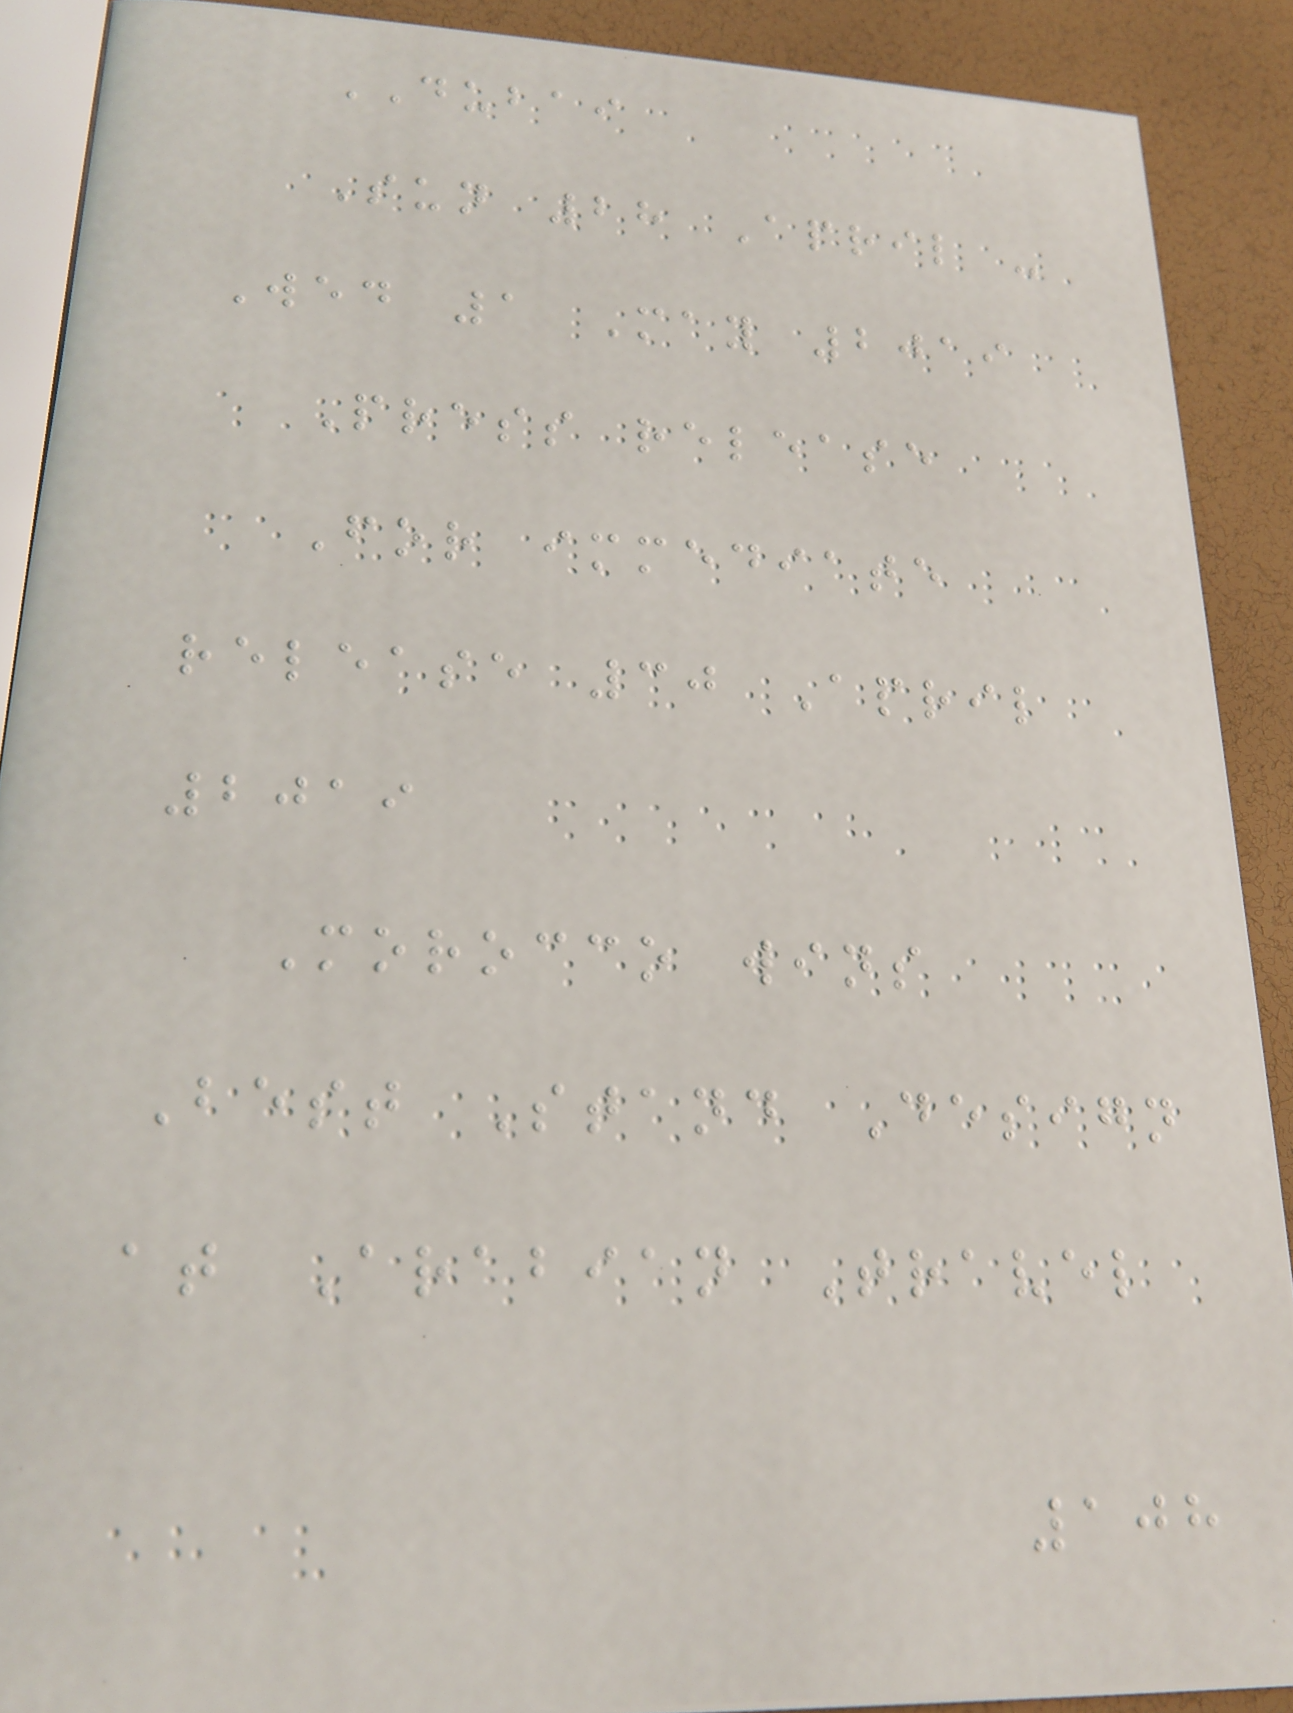DUBAI
Sun 28 April -
Wed 1 May 2019
Press release
For immediate
release 30 April
2019
Morocco wins
Best Stand Design
at Arabian Travel
108
